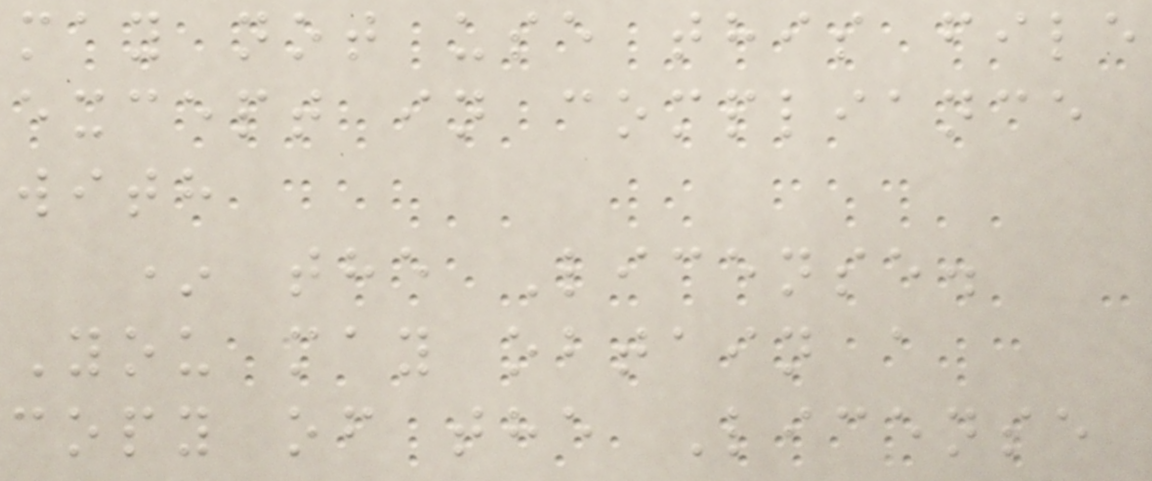may not use this file
except in compliance
with
* the License.
You may obtain a
copy of the License
